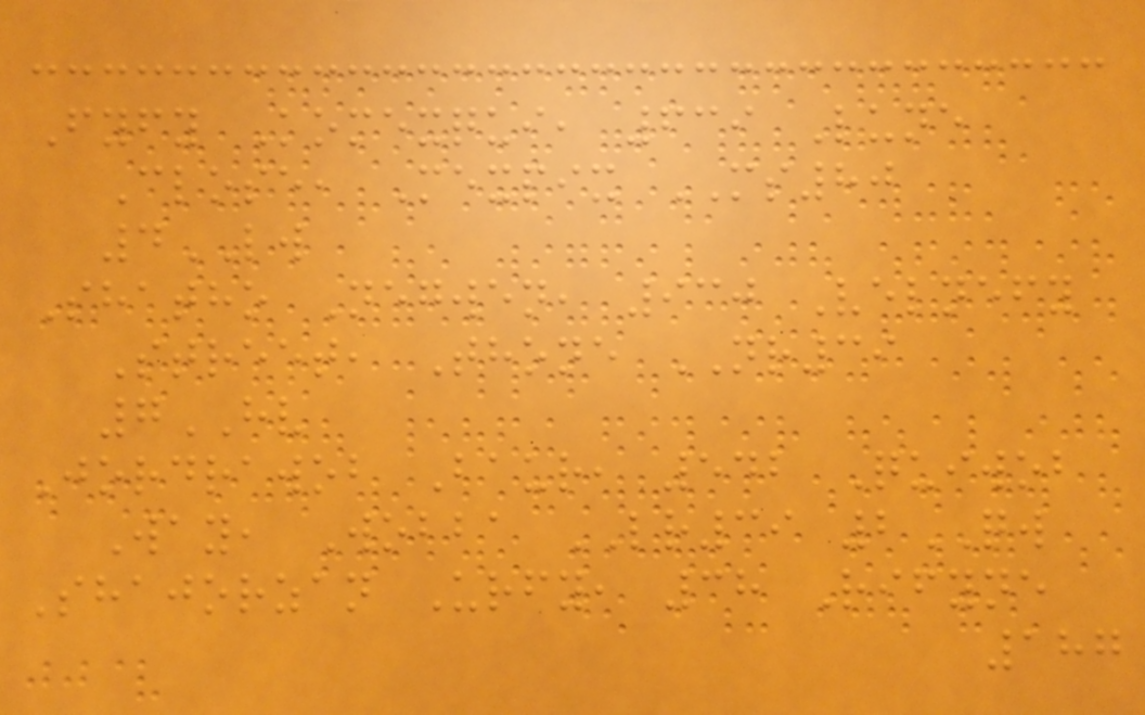Fyfy Komexqui, 639 Lune
Close, Mexpix MS80
4LW
Shatho Negwen, 930 Velnefy
Street, Thone NR39
7HV
Jordrawob Baur, 542 Quiwob
Way, Wobba LR39 2QW
Shajorzan Urfy, 38 Rifyne
187
